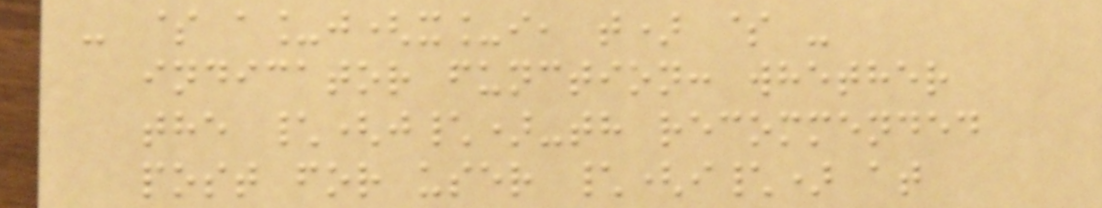- $ a_j(x_i, t) $ -
indicator function: whether
the \(j\)-th recommended
post for user \(i\) at
